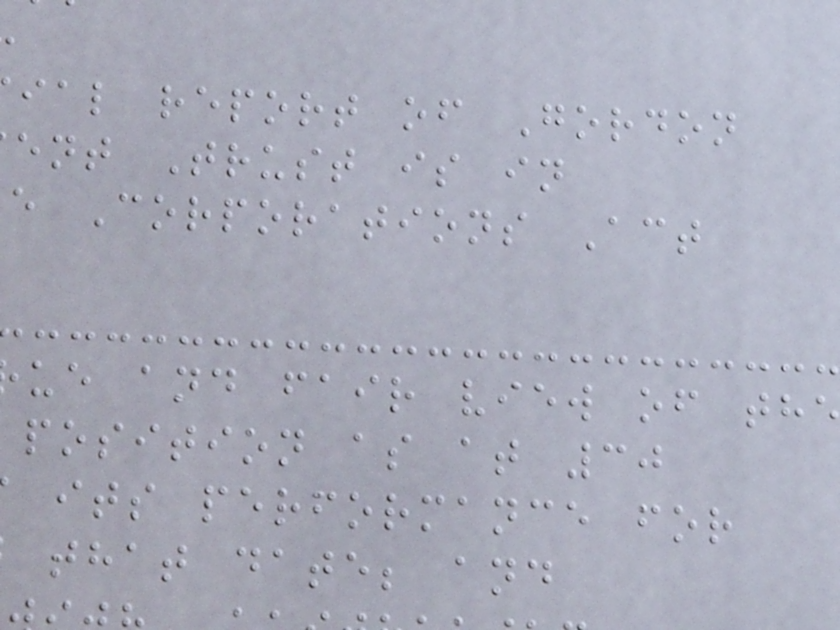ial report of Gordon
ent Trust is in
e Corporations Act
ue and fair view of the
position as at 30
its performance for
that date; and
